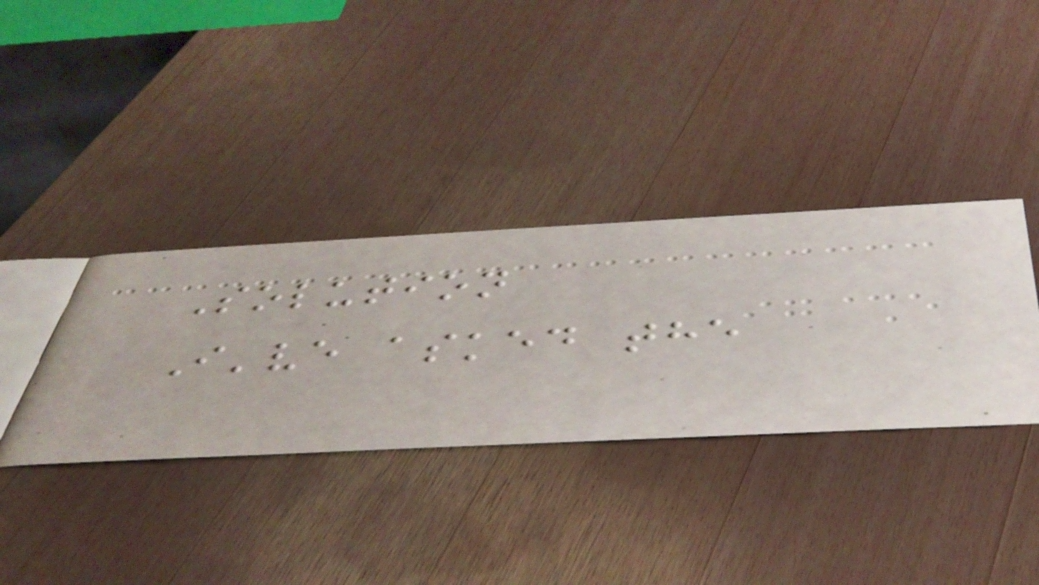Solution
I've asked the
